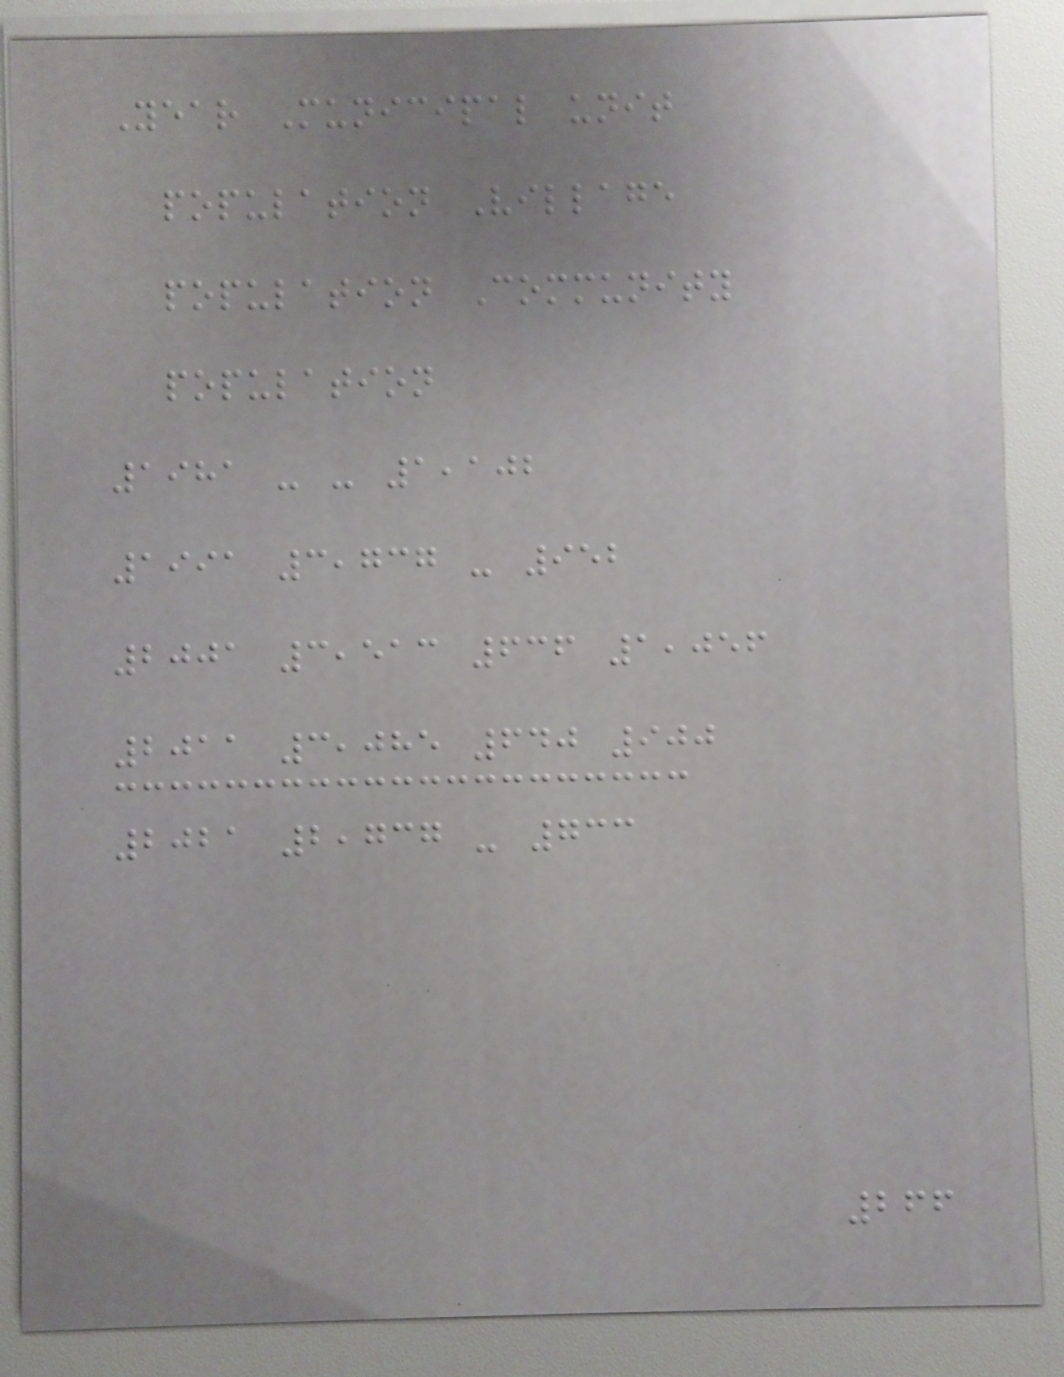Year Municipal unit
population Village
population Community
population
1981 - - 1,102
1991 3,737 - 952
2001 3,513 636 1,056
2011 3,085 640 900
2021 2,737 - 733
266
